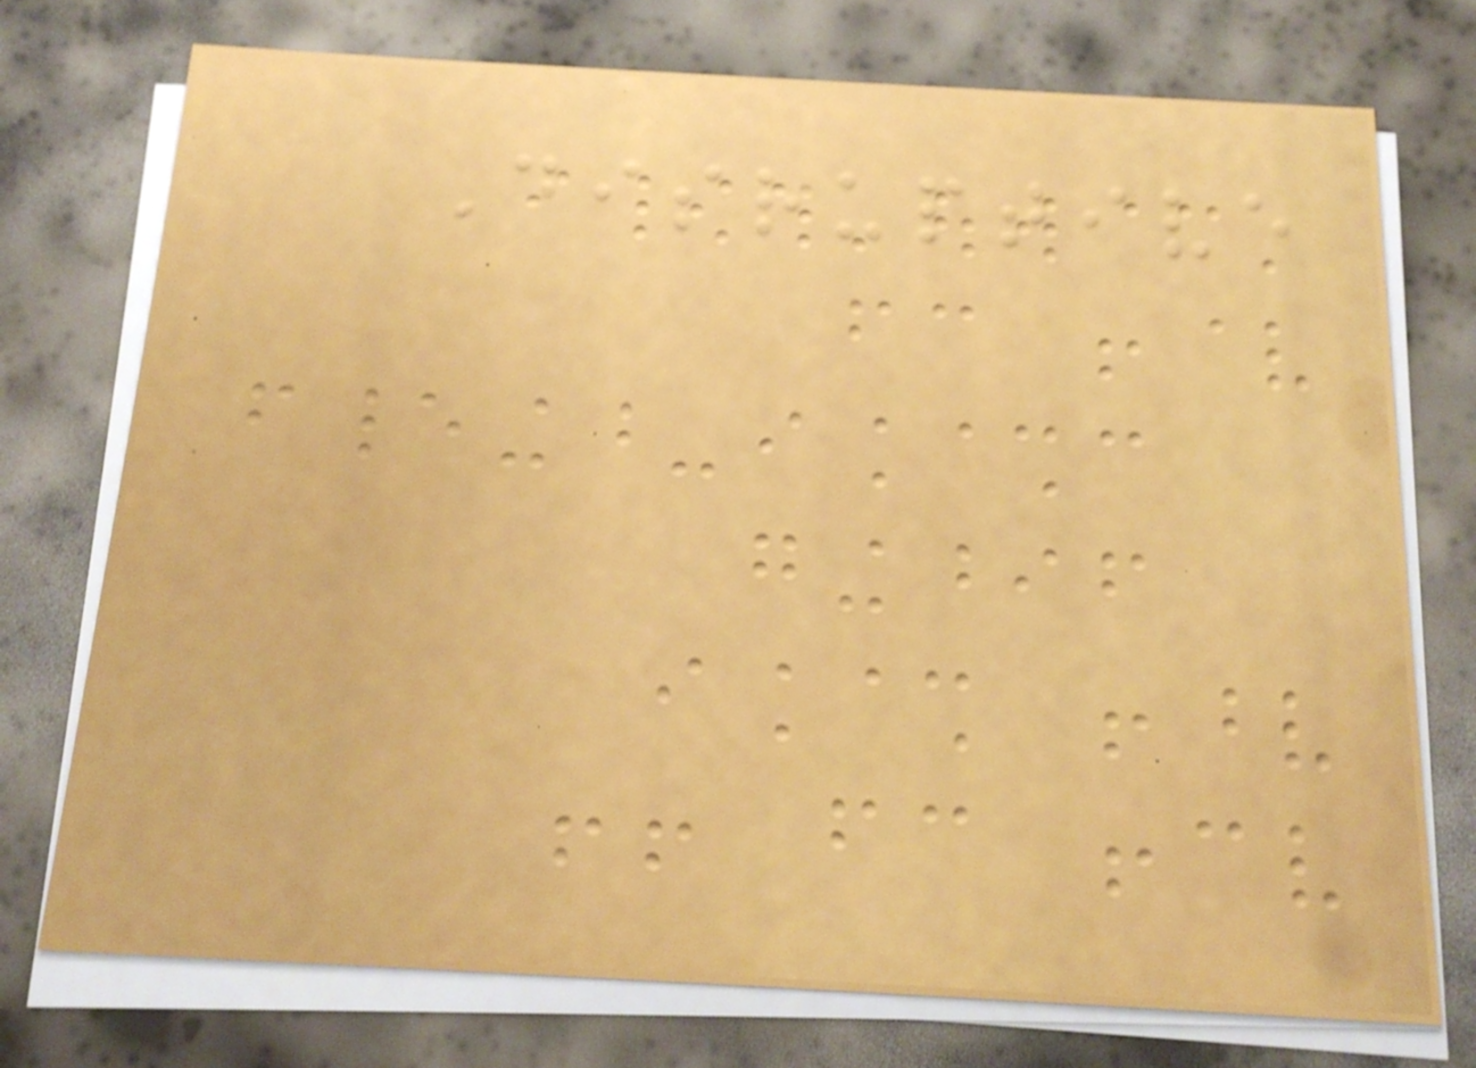Disruptive
